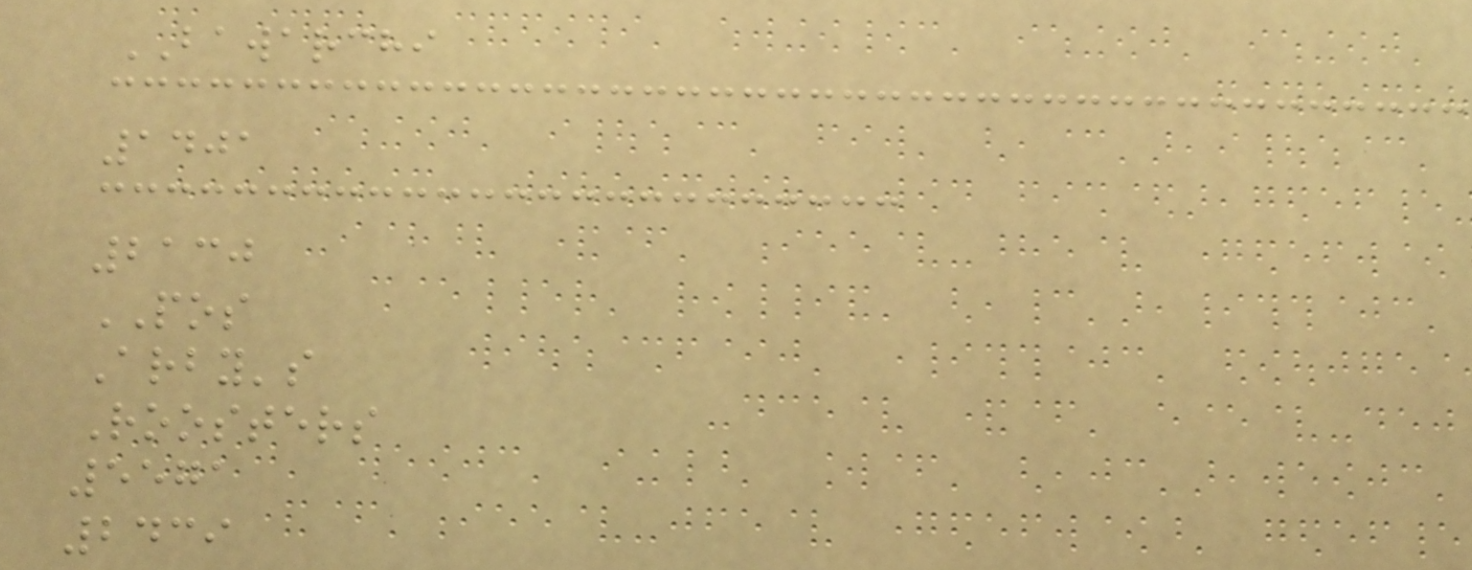BAWARCHI
1401
2130
POS
Arby's
Roosters
5571
2439
